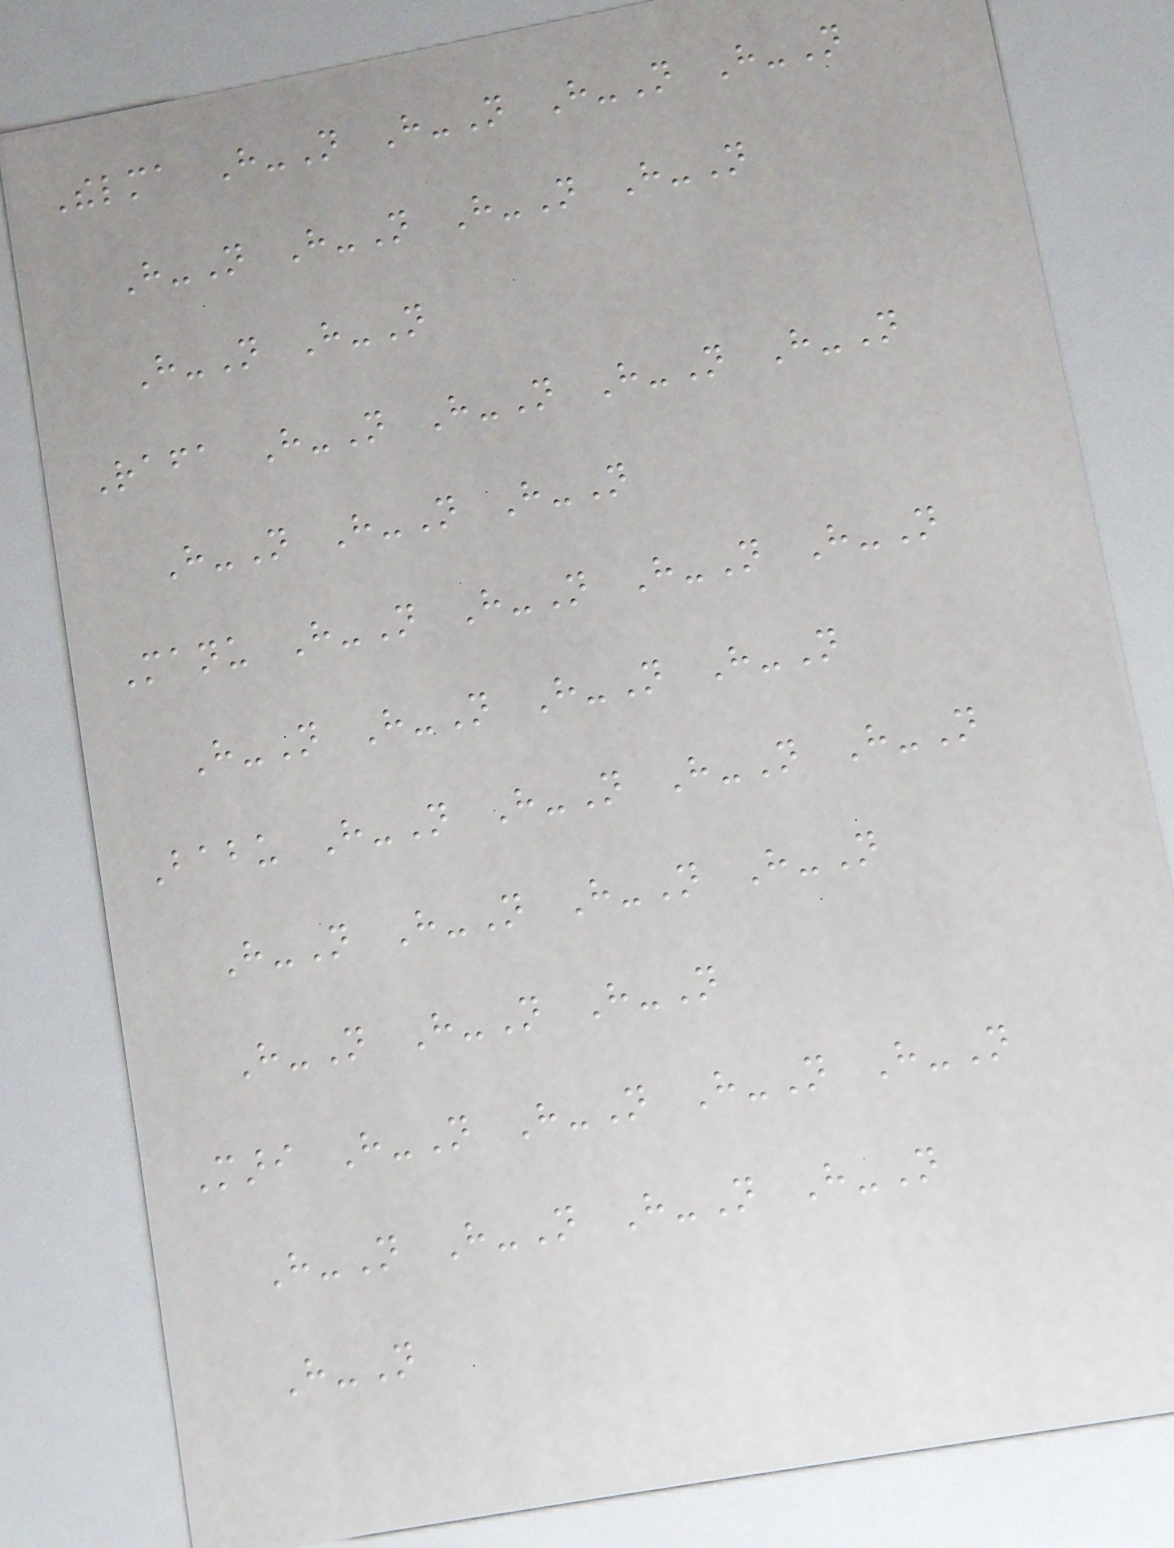Thelma Have-Not Have-Not Have-Not Have-Not
Have-Not Have-Not Have-Not Have-Not
Have-Not Have-Not
Rafa Have-Not Have-Not Have-Not Have-Not
Have-Not Have-Not Have-Not
Manu Have-Not Have-Not Have-Not Have-Not
Have-Not Have-Not Have-Not Have-Not
Babu Have-Not Have-Not Have-Not Have-Not
Have-Not Have-Not Have-Not Have-Not
Have-Not Have-Not Have-Not
Mari Have-Not Have-Not Have-Not Have-Not
Have-Not Have-Not Have-Not Have-Not
Have-Not
